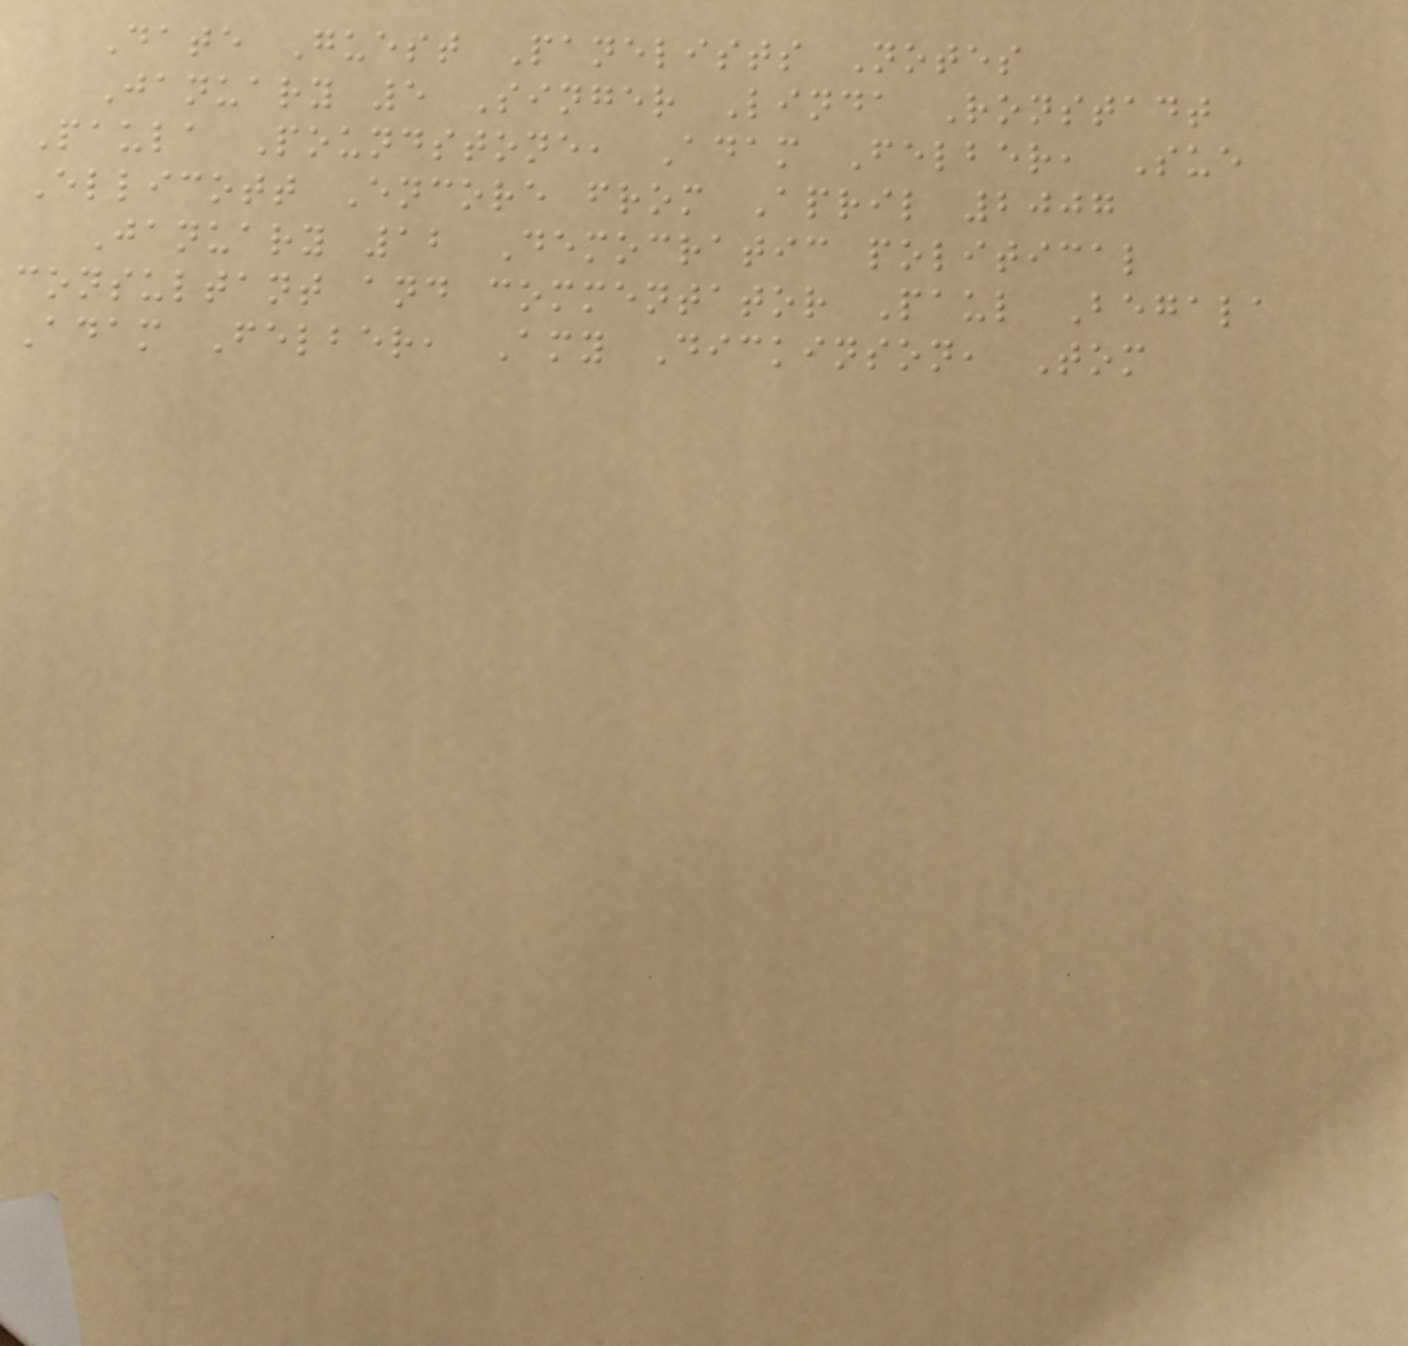Date Guest Panelists Notes
January 5 Singer Linda Ronstadt
Paula Poundstone, Adam Felber, Sue
Ellicott Encore from April 2007
January 12 Democratic political
consultant and commentator Paul Begala
Adam Felber, Amy Dickinson, Tom
